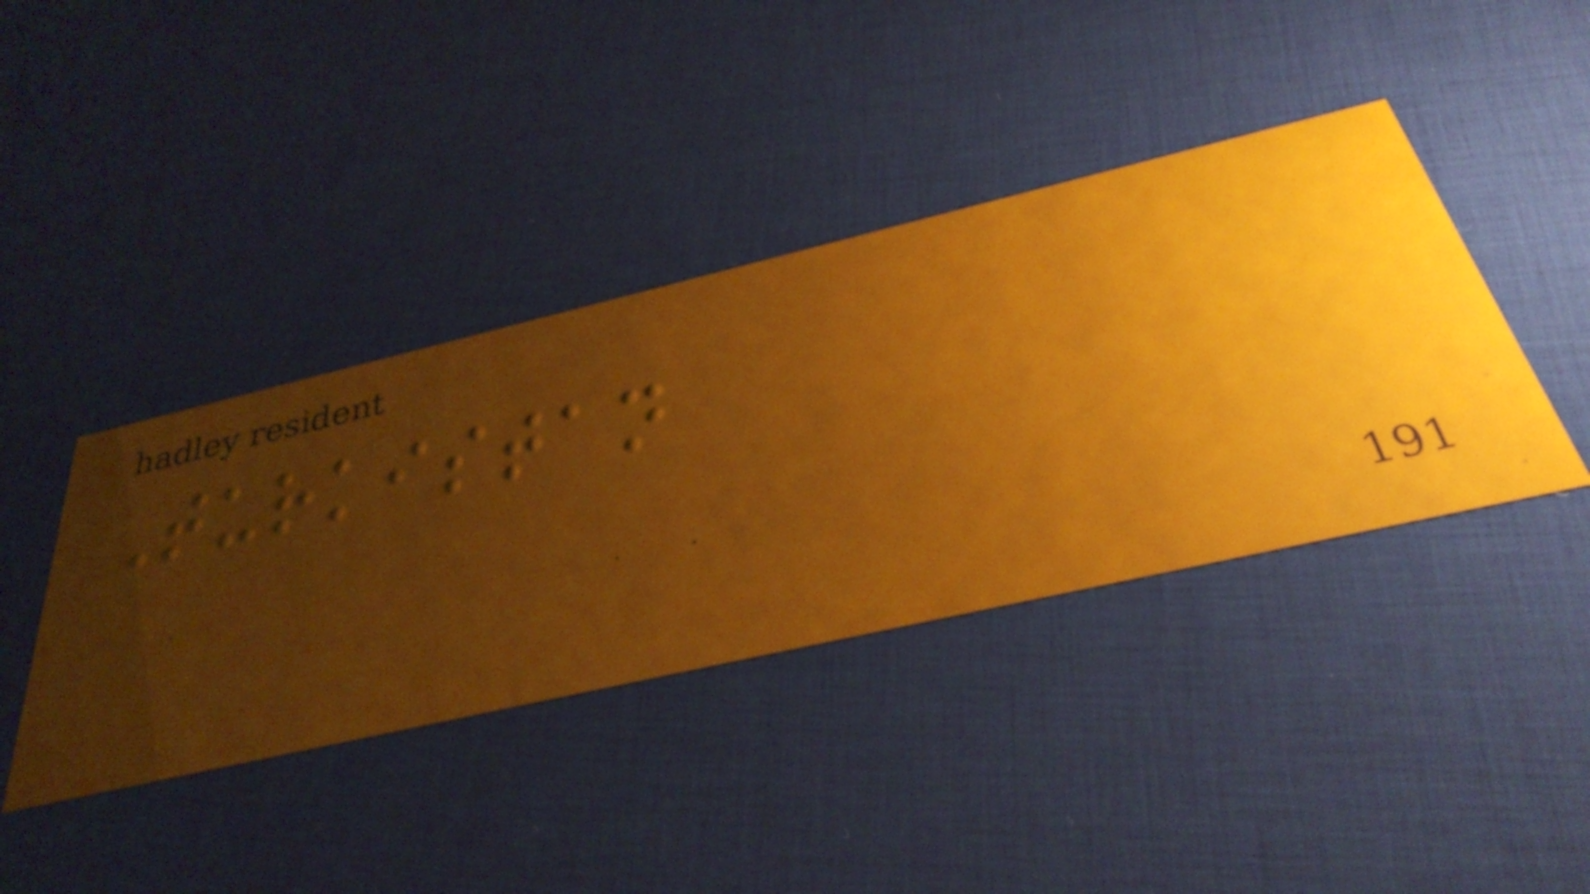Turkistan
